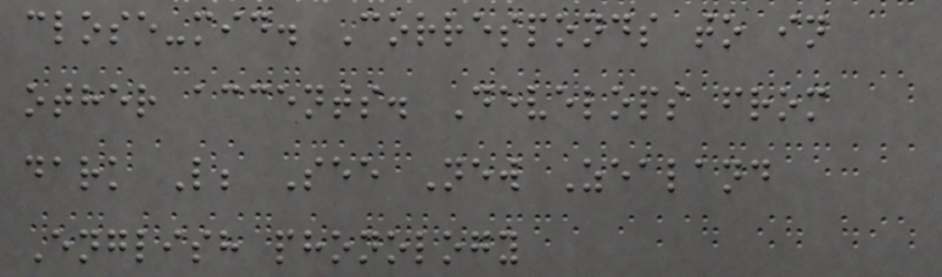close-mid. Corresponds to in
other accents. Develops from
dark L; See New Zealand
English phonology
